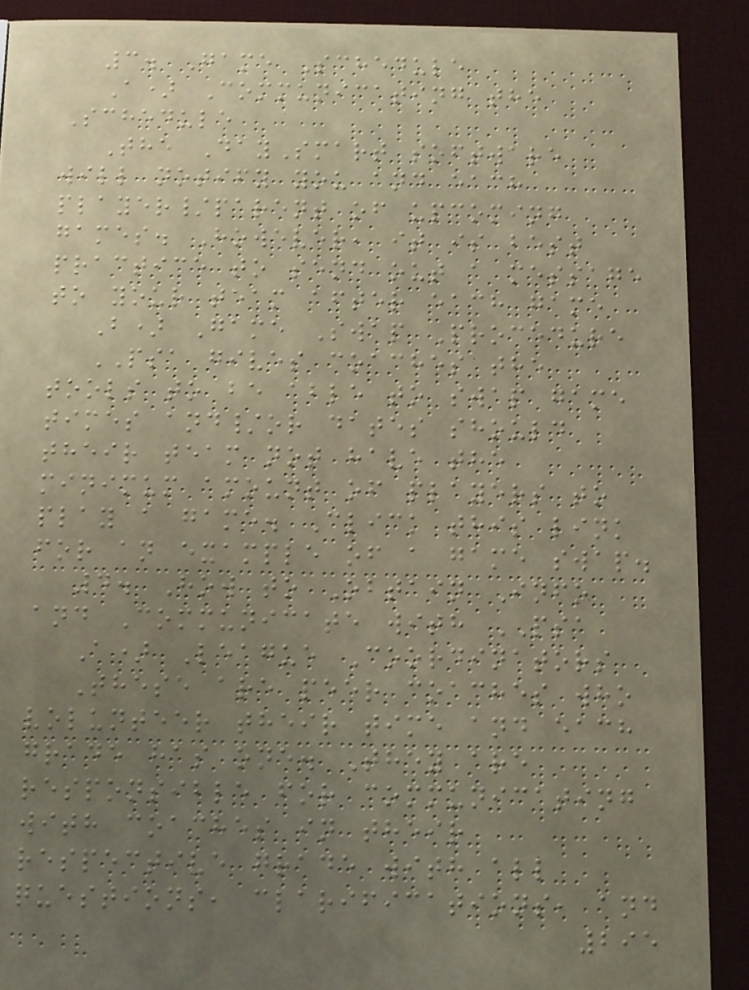3. Game Schedule
A) Communicating the
Schedule
The DaySmart software
will notify you and each
player/parent of upcoming
games. However, it is best
practice to send out a message
to your team after each game
B) Game Swap Procedure
PSA gives coaches the
tools to be able to swap game
times and/or dates should
their team not have the
minimum amount of players to
play a game. Click this link
for an example of a game swap.
4. How to Obtain Info
and Communicate with PSA
A) League Coordinators
These are peer coaches who
volunteer their time and each
grade has one. They are
responsible for communicating
with coaches in their
respective grade with all
questions, clarifications, and
295
